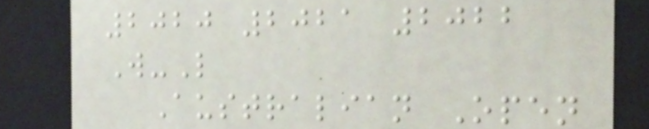2020 2021 2022
W-L
Australian Open
